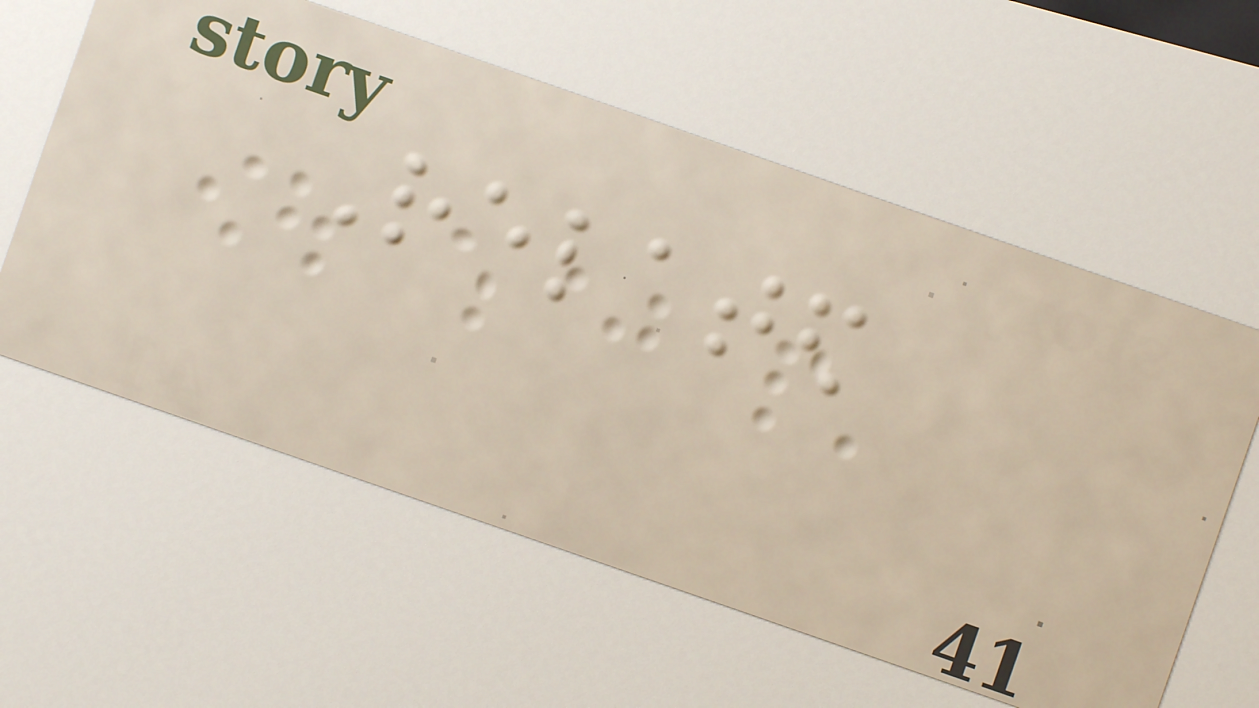Related
